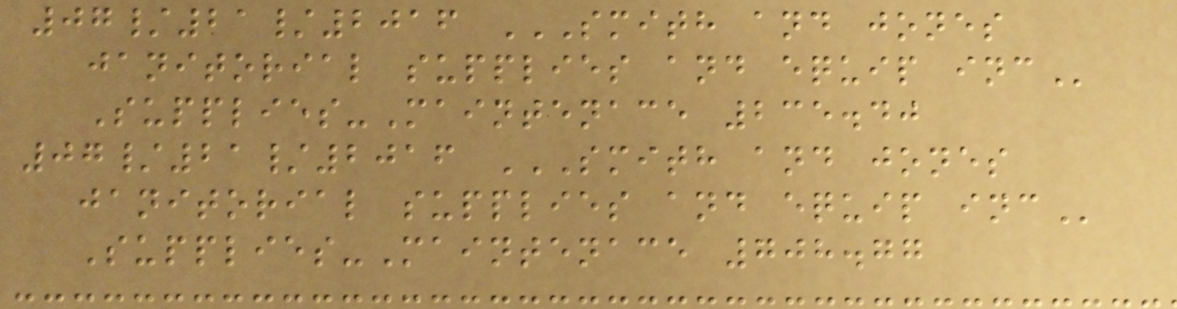07/21/2016 SMITH AND JONES
JANITORIAL SUPPLIES AND EQUIP INC
Supplies-Maintenace 235.40
07/21/2016 SMITH AND JONES
JANITORIAL SUPPLIES AND EQUIP INC
Supplies-Maintenace 708.77
